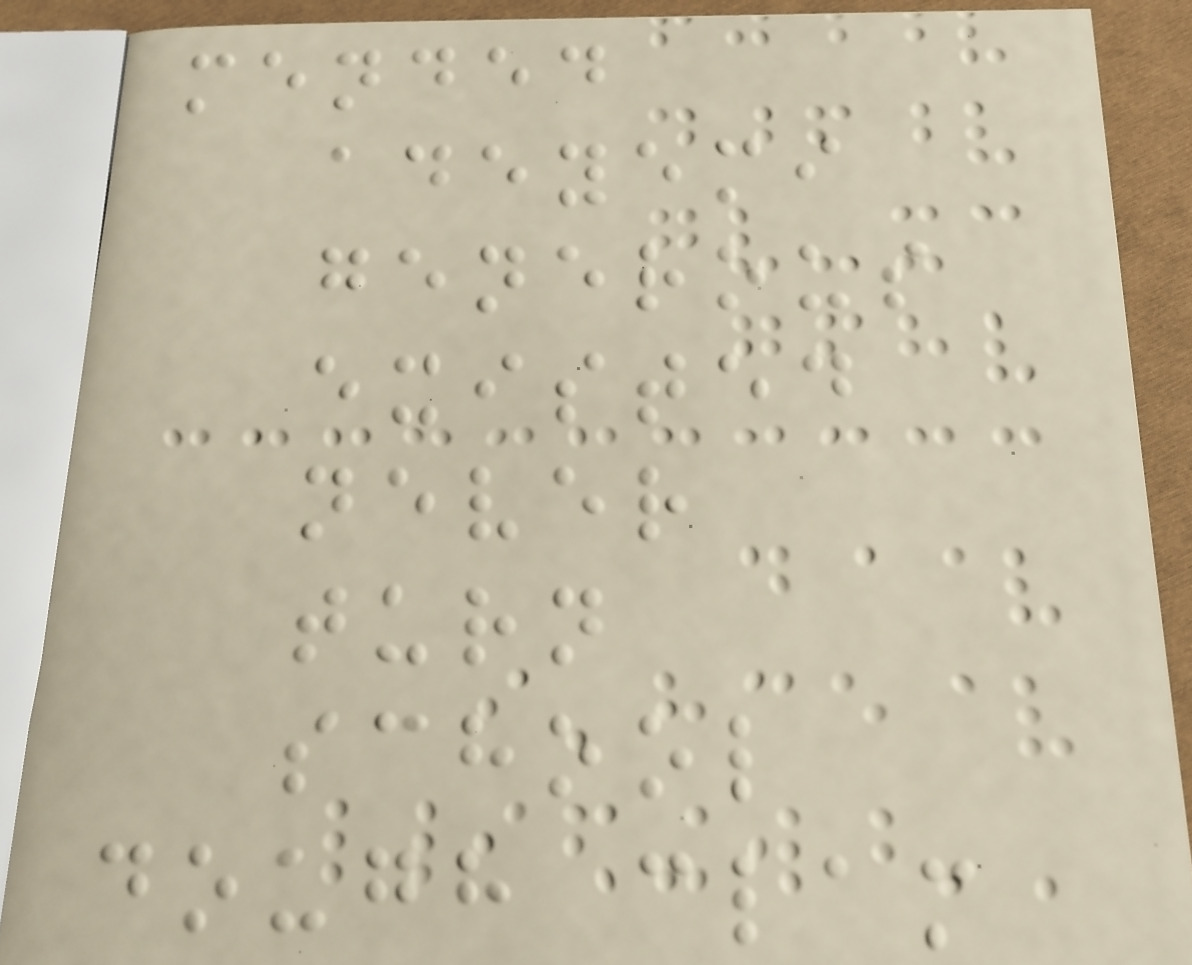mended
adeyemi
generous
existed
never
turn
school
dough clam
